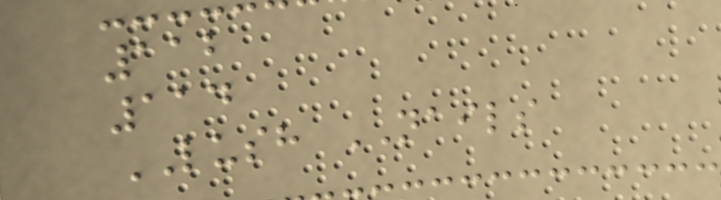112
114
LUSH NAILS
